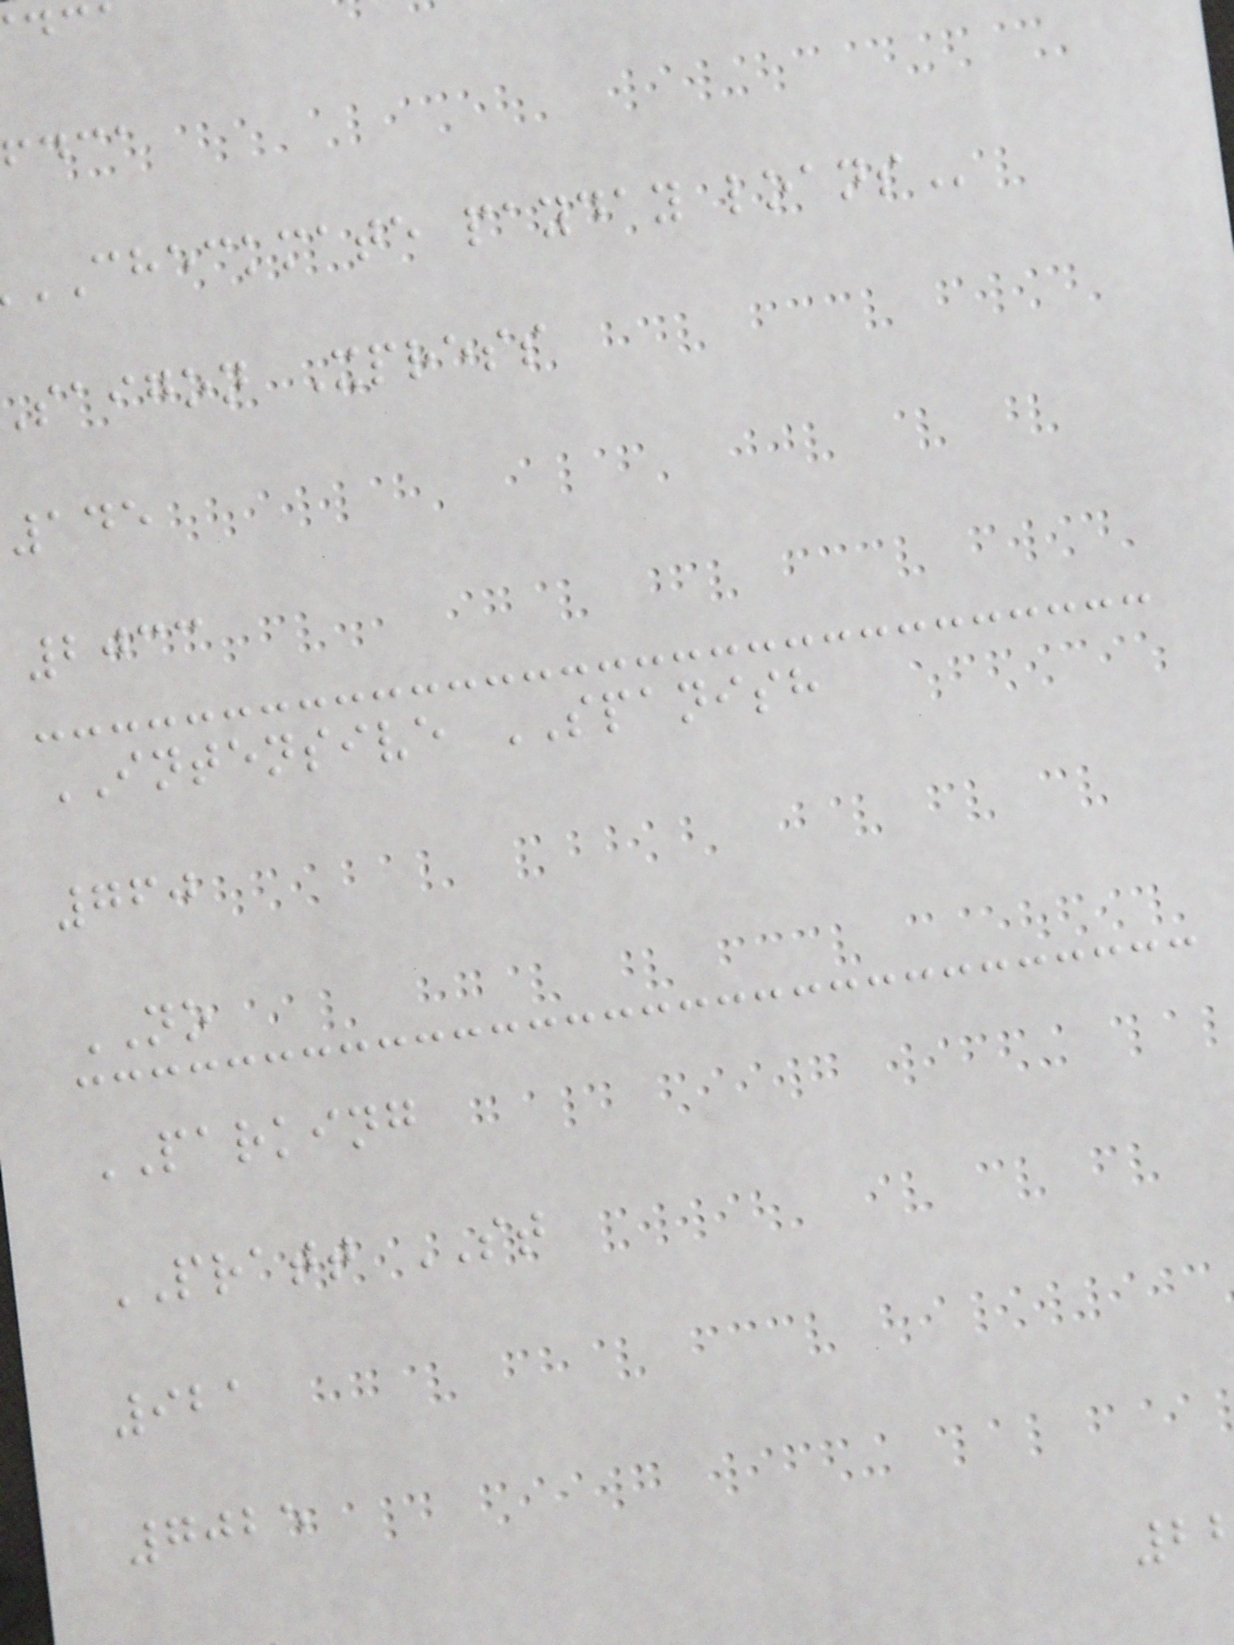fdca
CHECKMATE payday
saigon Xpress
145
2033
INTENSIVE SPANISH
760
NO
PARKING
PRATT ST
921
7025
